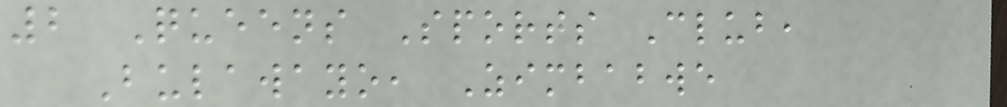2 Queens Sports Club,
Bulawayo, Zimbabwe
